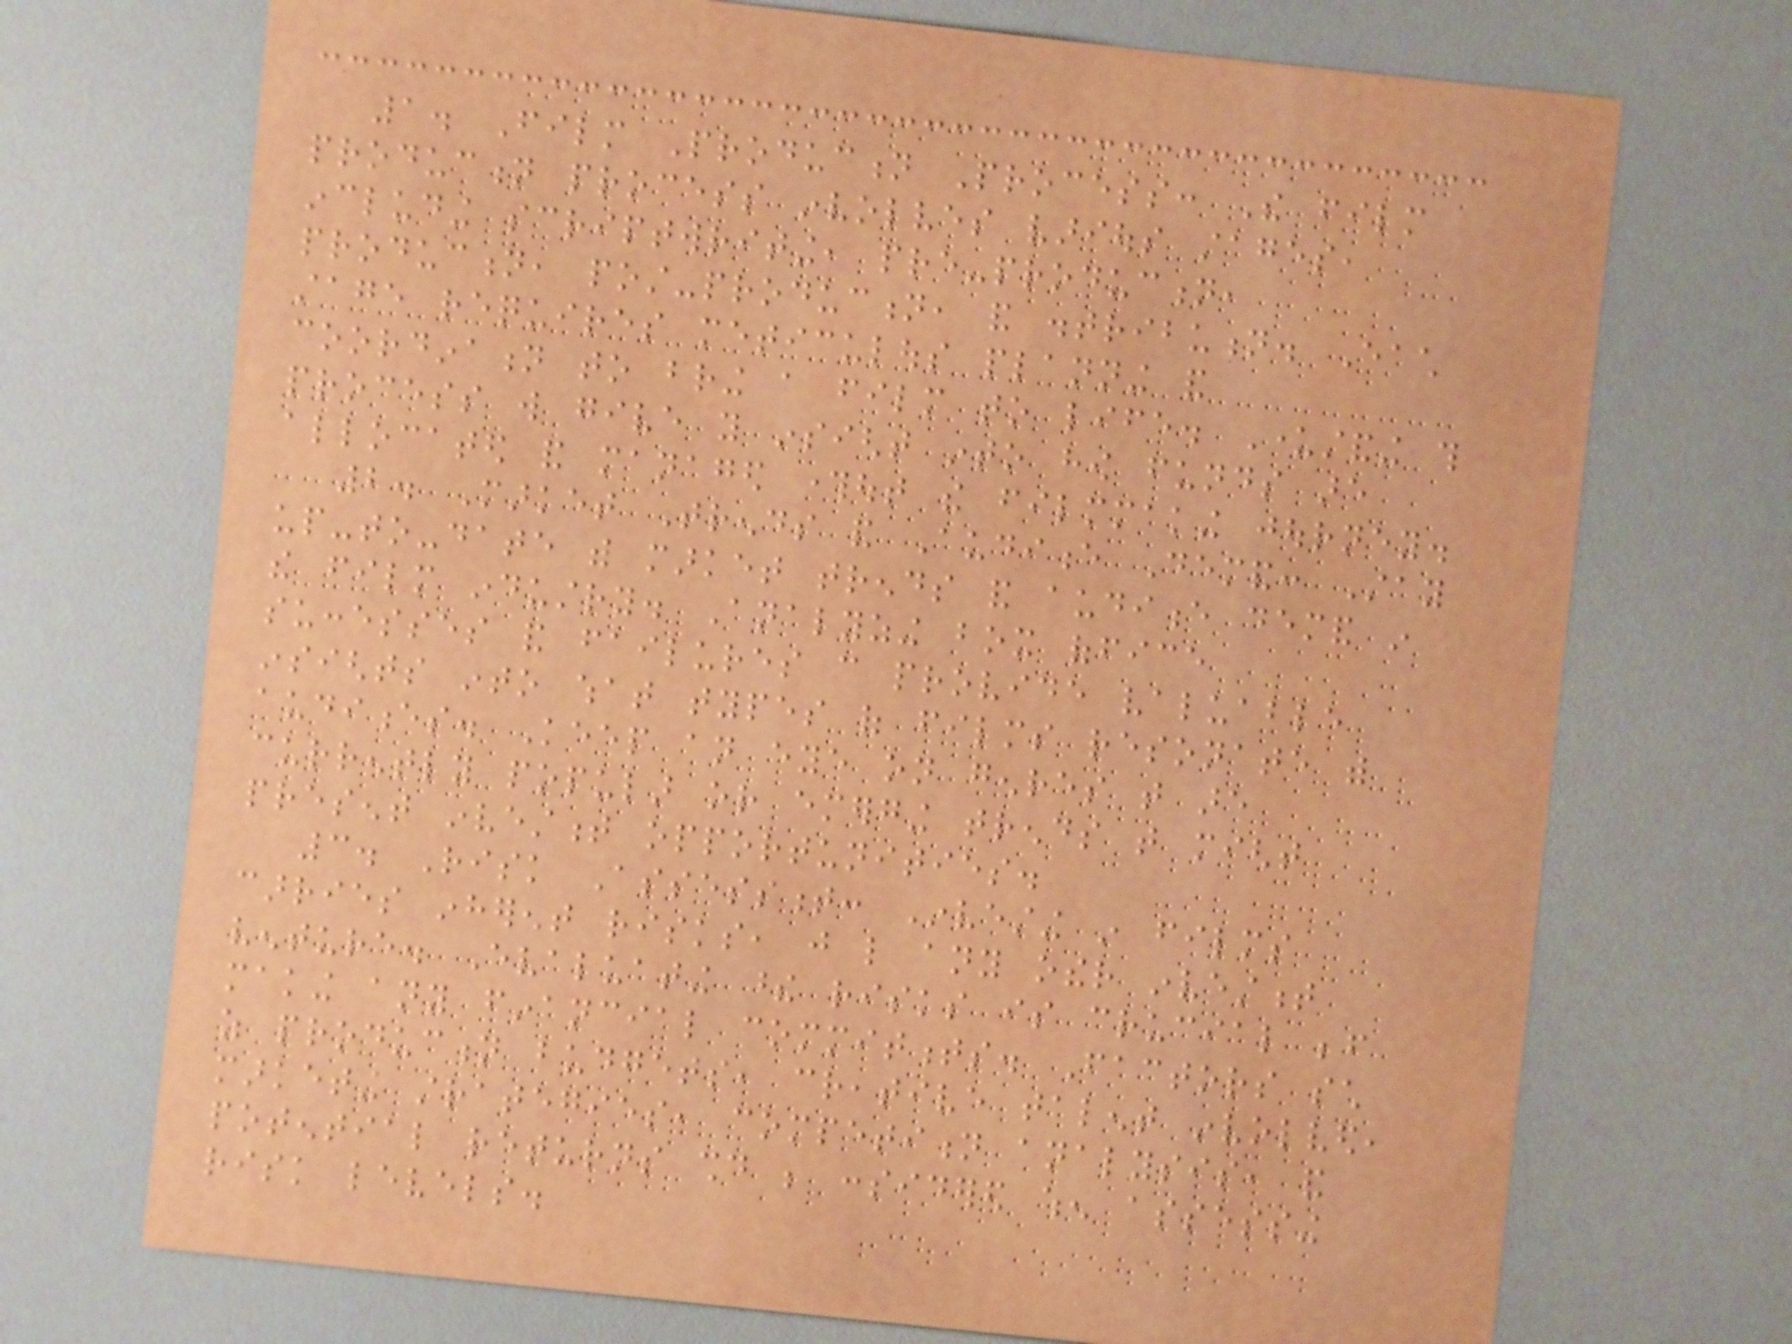1. Film Production Process: The film
production process involves various stages,
including scriptwriting, pre-production,
production, post-production, and distribution. Each
stage requires meticulous planning and
coordination to bring a film to life. Understanding this
process will give you insight into how funds are
allocated and managed throughout the filmmaking journey.
2. Market Trends and Audience Demand: Stay
up-to-date with market trends and audience demand in
the film industry. Analyzing box office
successes and failures can provide valuable
insights into what types of films resonate with
audiences. Keep an eye on genres that are
currently popular or emerging trends that might
present investment opportunities.
3. Risk Assessment: Investing in films
carries inherent risks, just like any other investment
venture. Evaluating these risks is crucial before
making any financial commitments. Factors such
as production budgets, creative talent involved,
marketing strategies, competition analysis, and
potential returns should be considered when assessing
risk levels.
